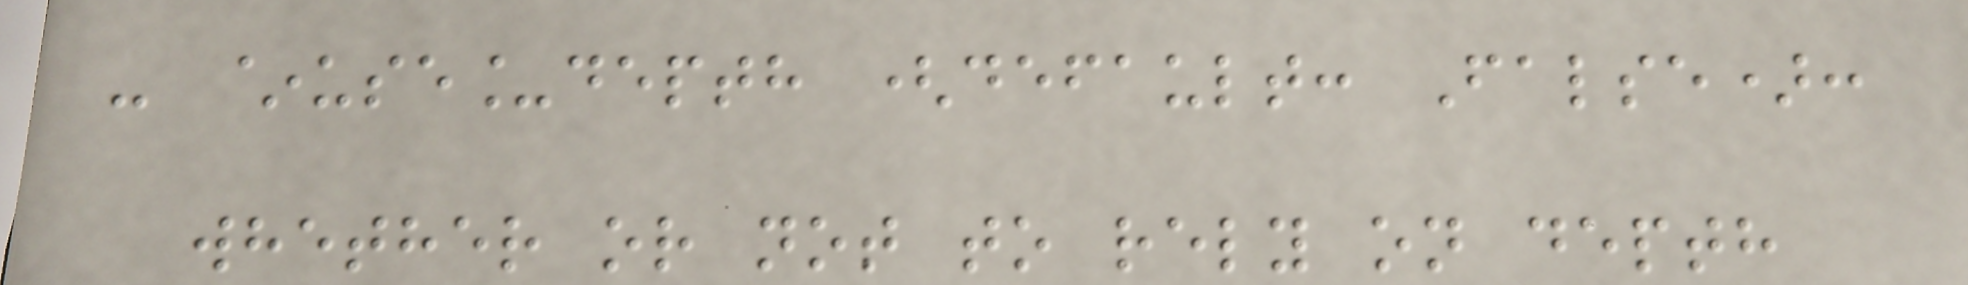- ~use_depth (default: False):
whether or not to rely on depth
